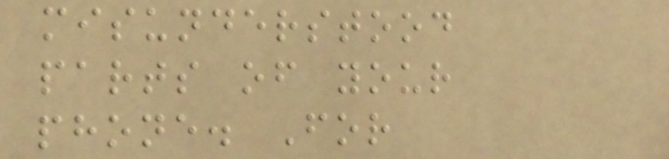misunderstood
parts of your
phone. For
